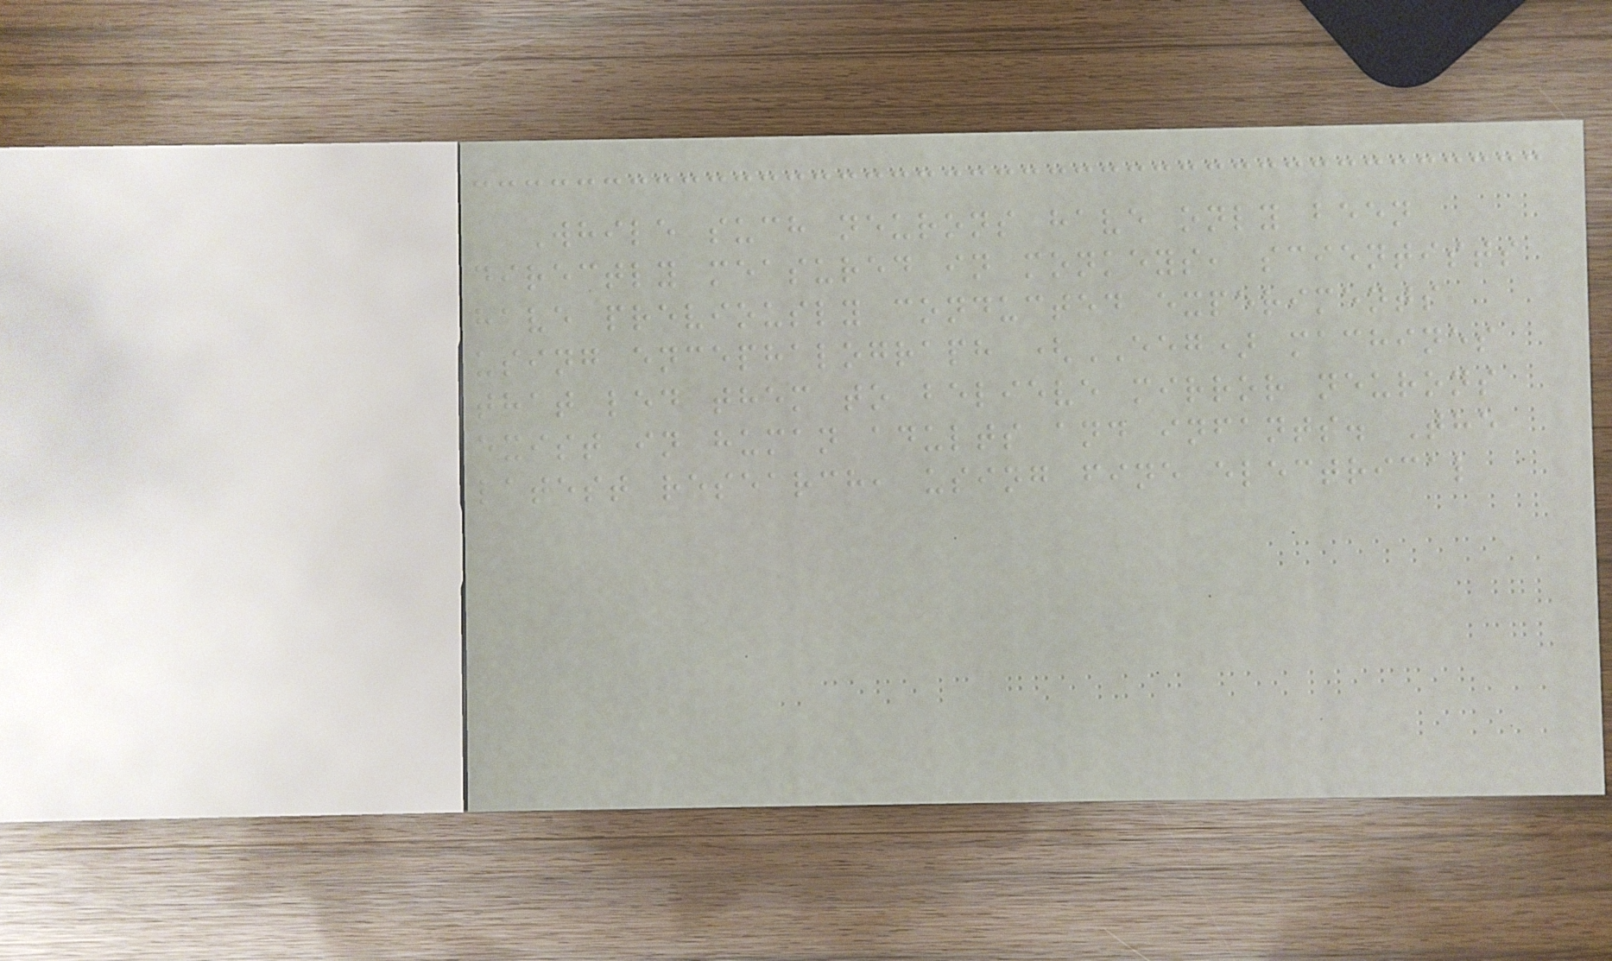While such neurons have only been
directly measured in monkeys, scientists
have previously conducted experiments
using encephalograph (EEG) machines
that led them to believe mirror neurons
exist in human adults and infants. The
latest research, using fine electrical
